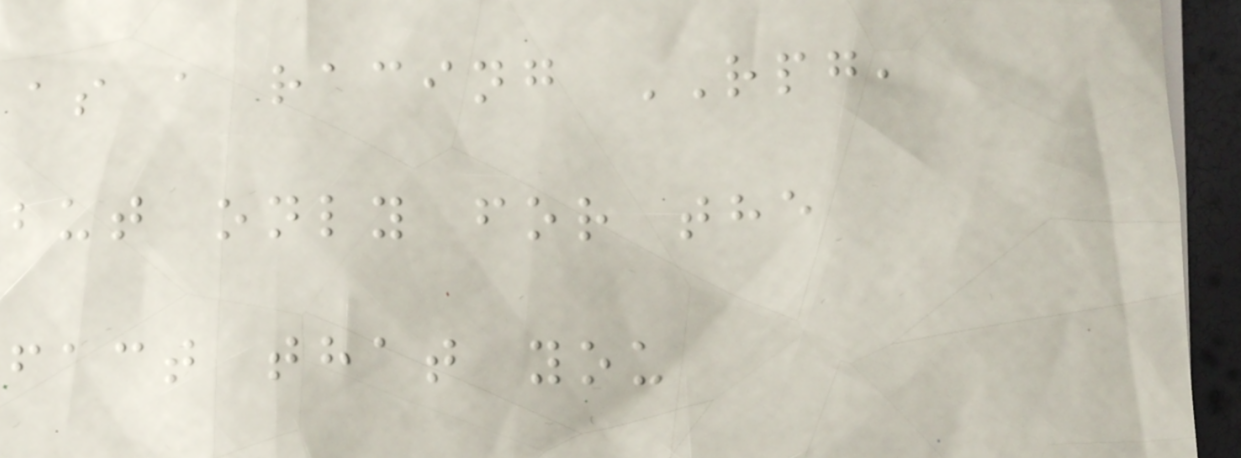as a racing RPG,
but only for the
fact that you
